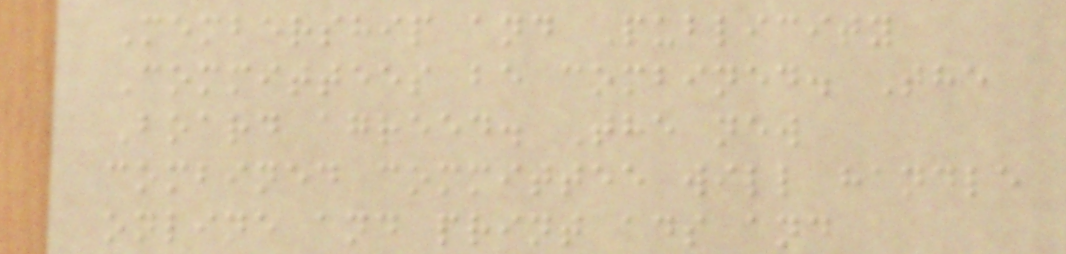Membership and Publicity
Committees be combined. The
Board agreed. The new
combined committee will handle
online and print ads and
